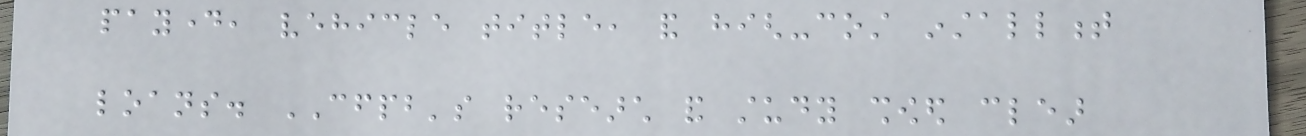payday, vehicle title, and high-cost installment
loans. CFPB's research and study showed clear
